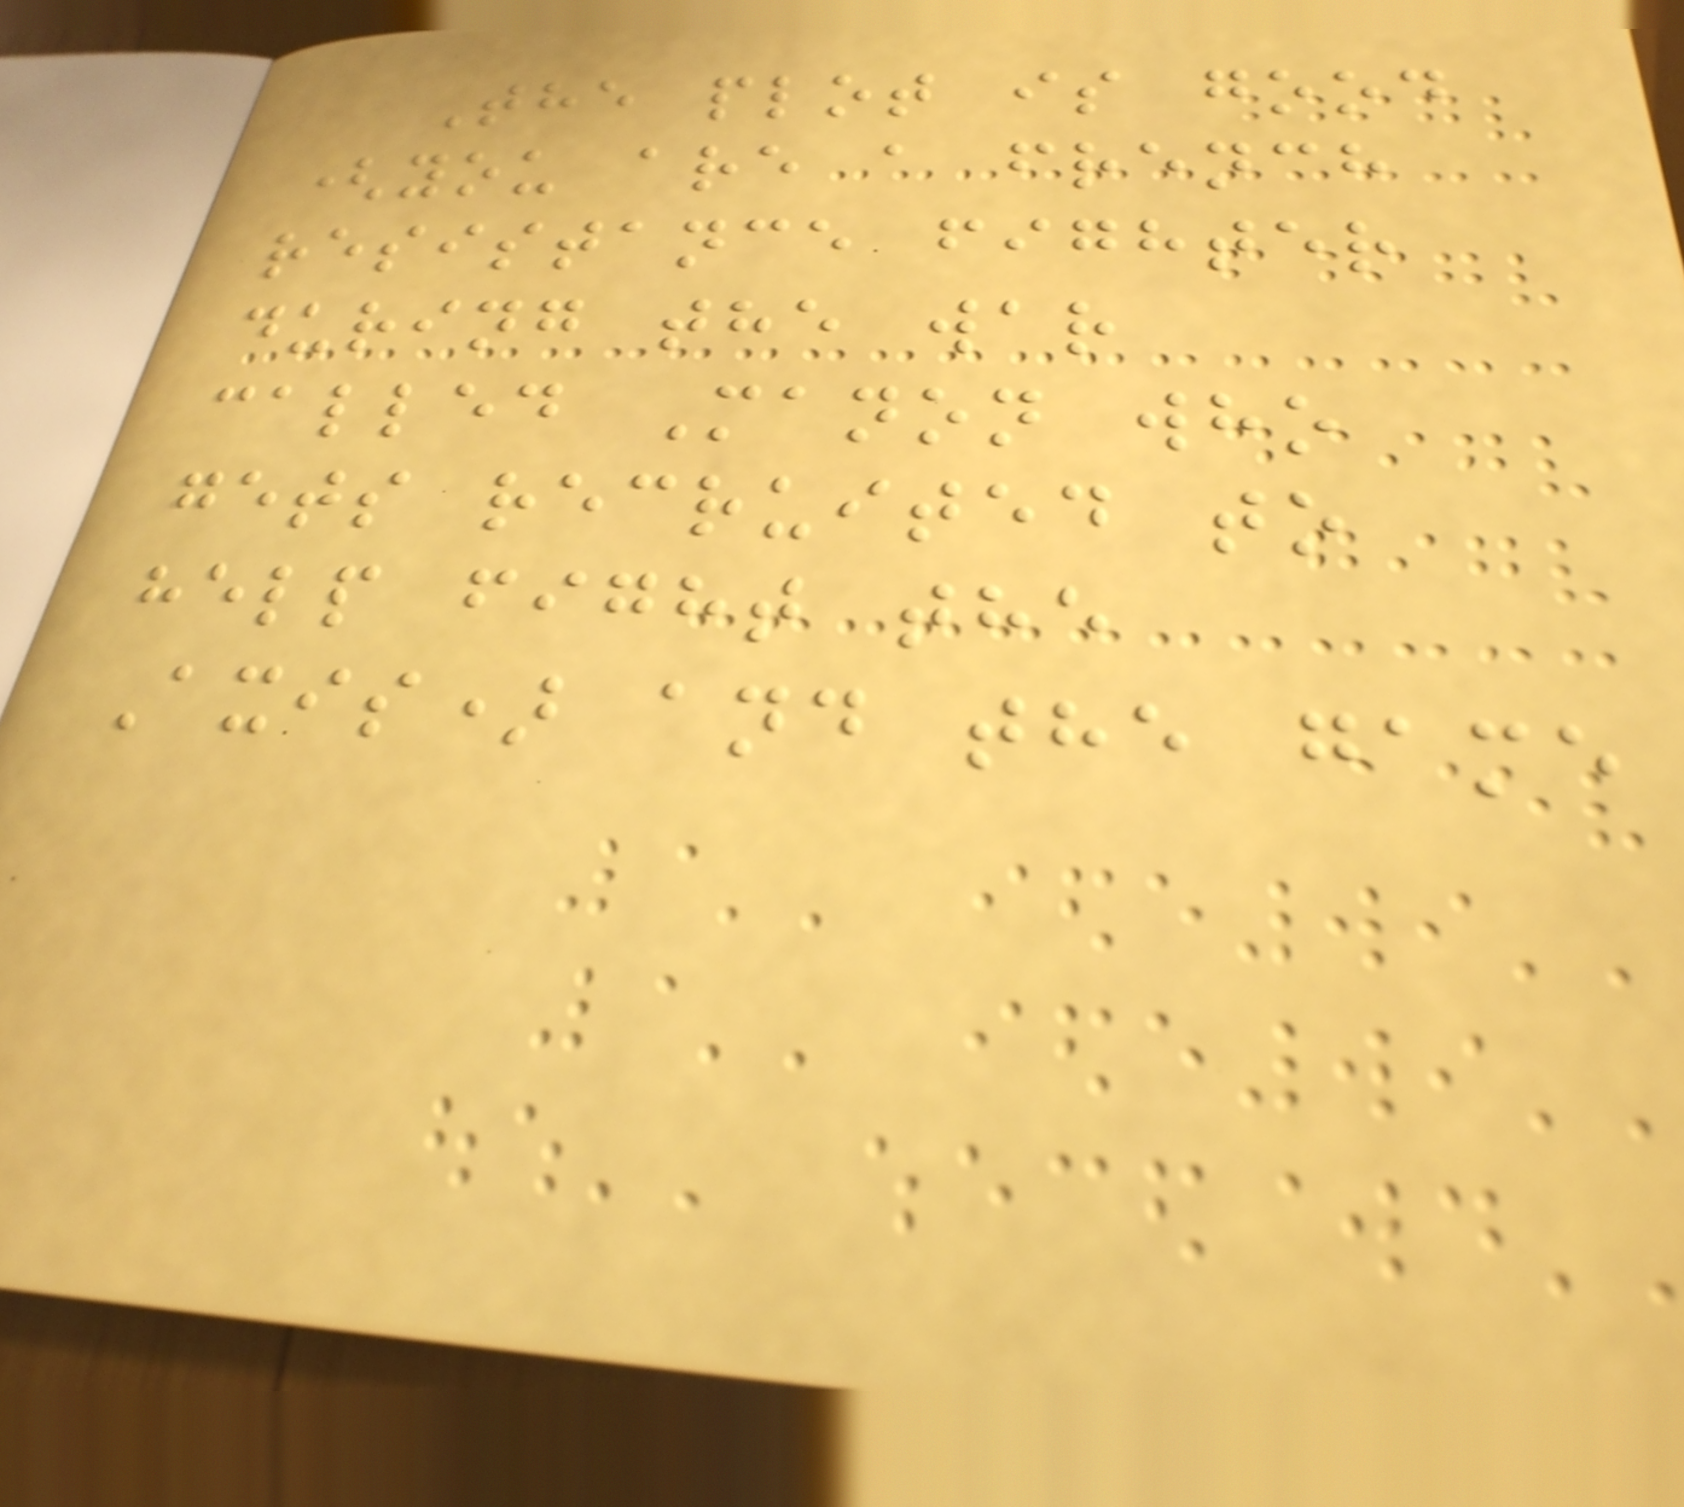The plot is good
(you are a french
resistance fighter
during the war
called Manon who
gets recruited to
help fight the
Axis) and the game
